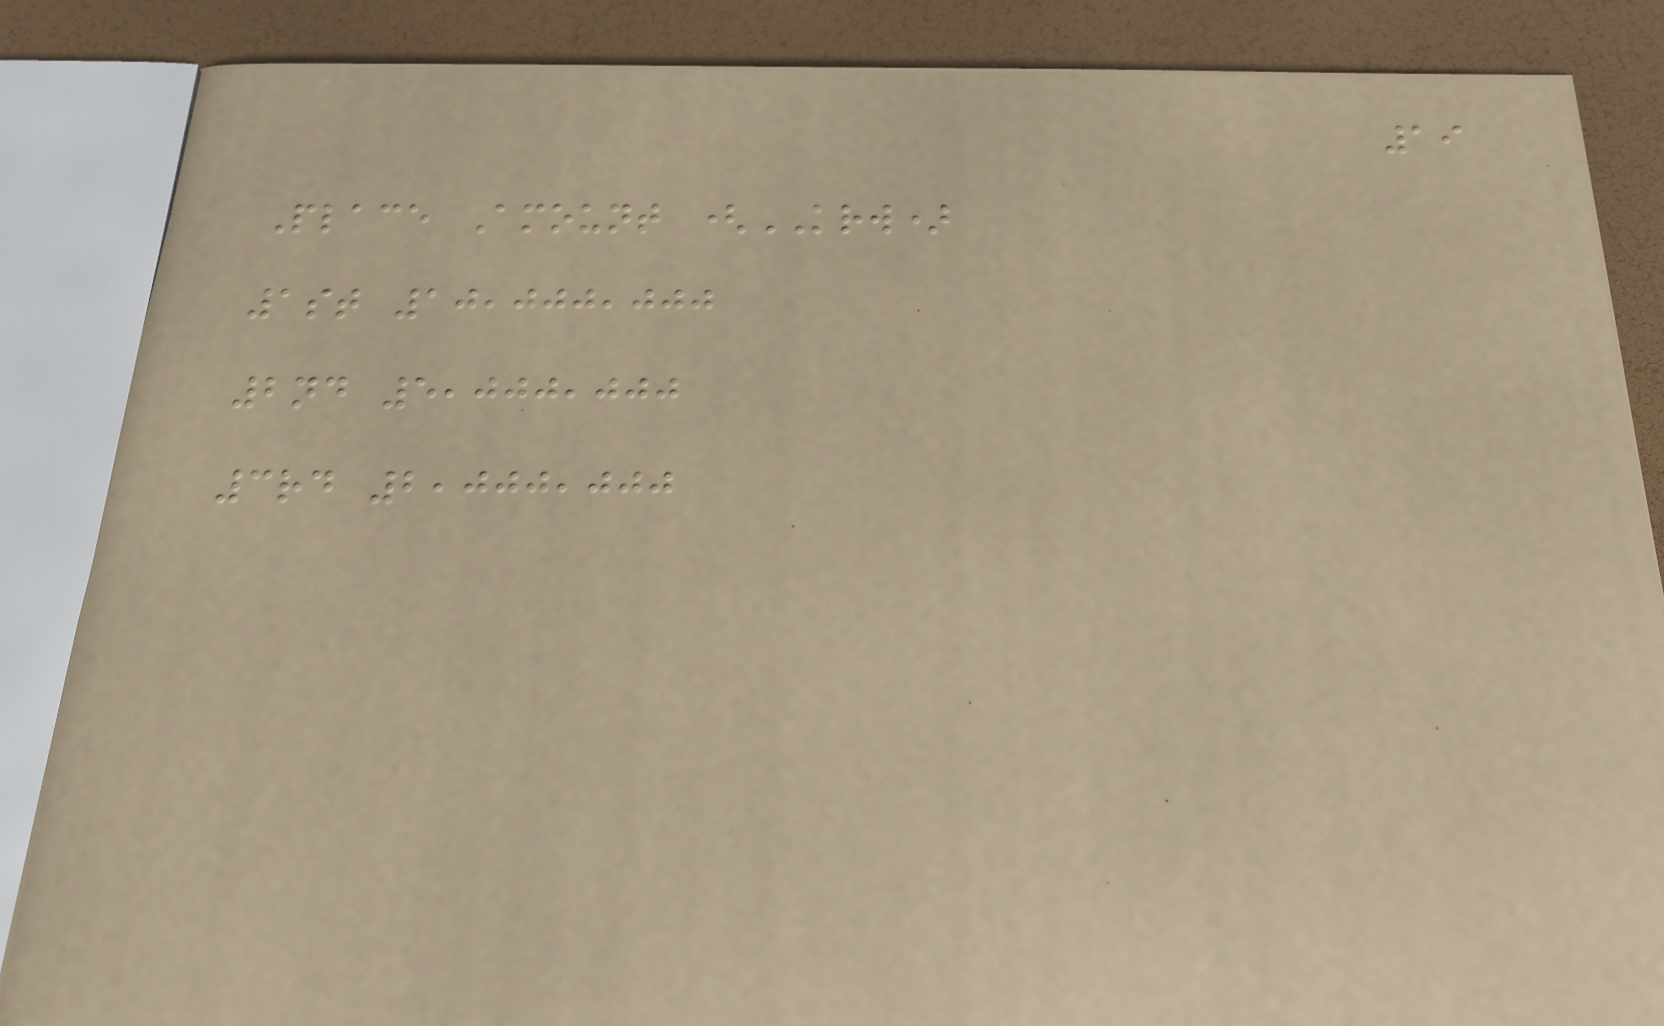19
Place Amount (KRW)
1st 10,000,000
2nd 5,000,000
3rd 2,000,000
